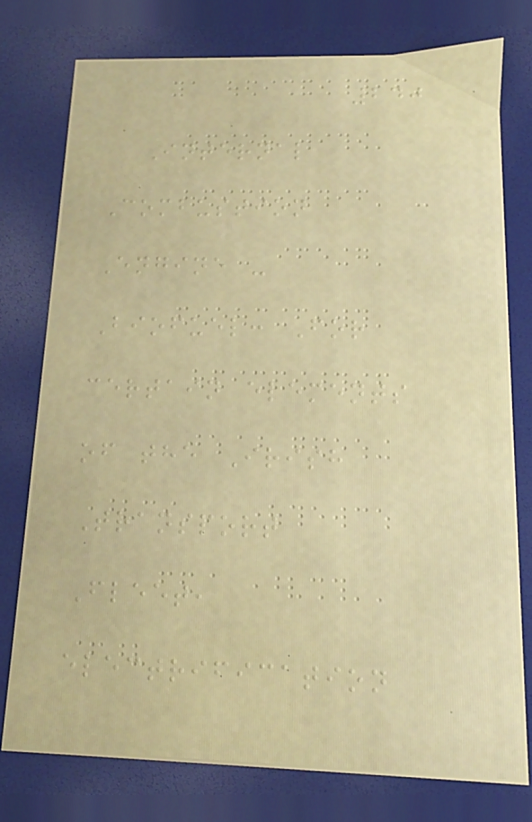240
Internal
Combustion
Engine -
Biofuel: For
certain elements
of the Irish
Transport
Fleet,
electrification
